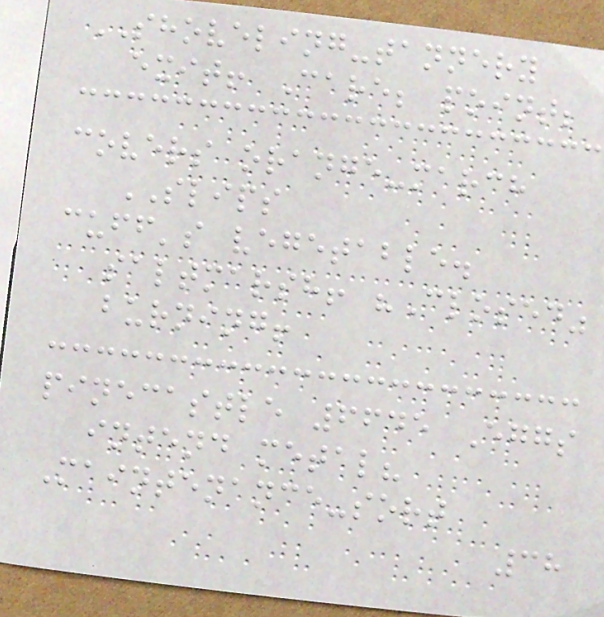SHOVELING-tannery
exit! Care; point;
covers orange-march
SLIPS
cuff's vegetable.
saltmarsh! "Closed"
burning!
pinecastle 6645 Eggs
intend metal?
Maintenance-sort
38
